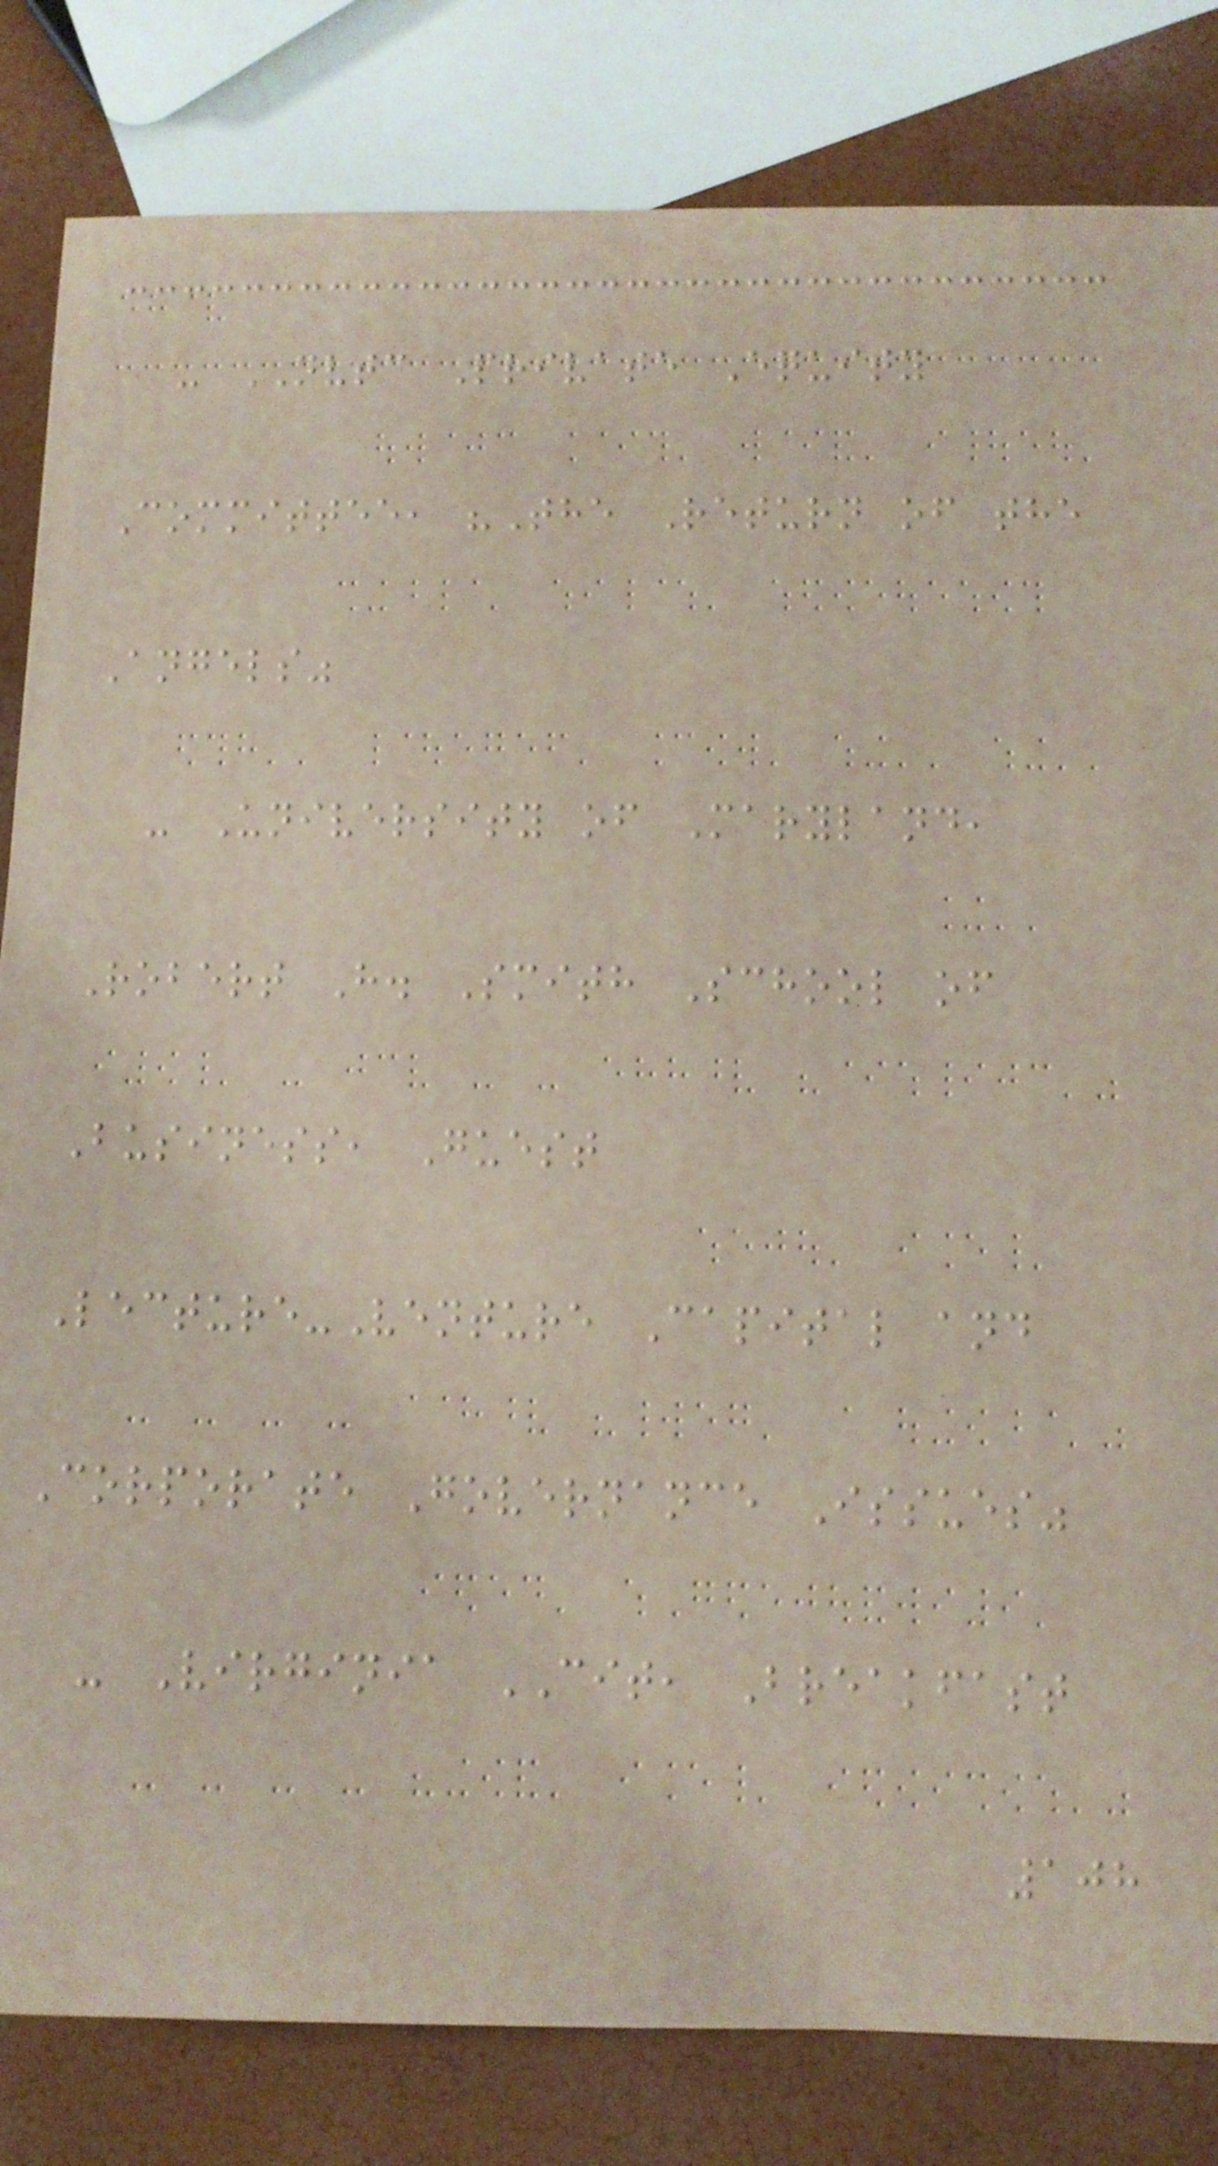- NVTC Private Equity
Committee, "The Return of the
Angels"
- University of Maryland,
Robert H. Smith School of
Business, Guest
Lecture-Venture Capital and
Corporate Governance Issues"
- Virginia CIT, Breakfast
108
